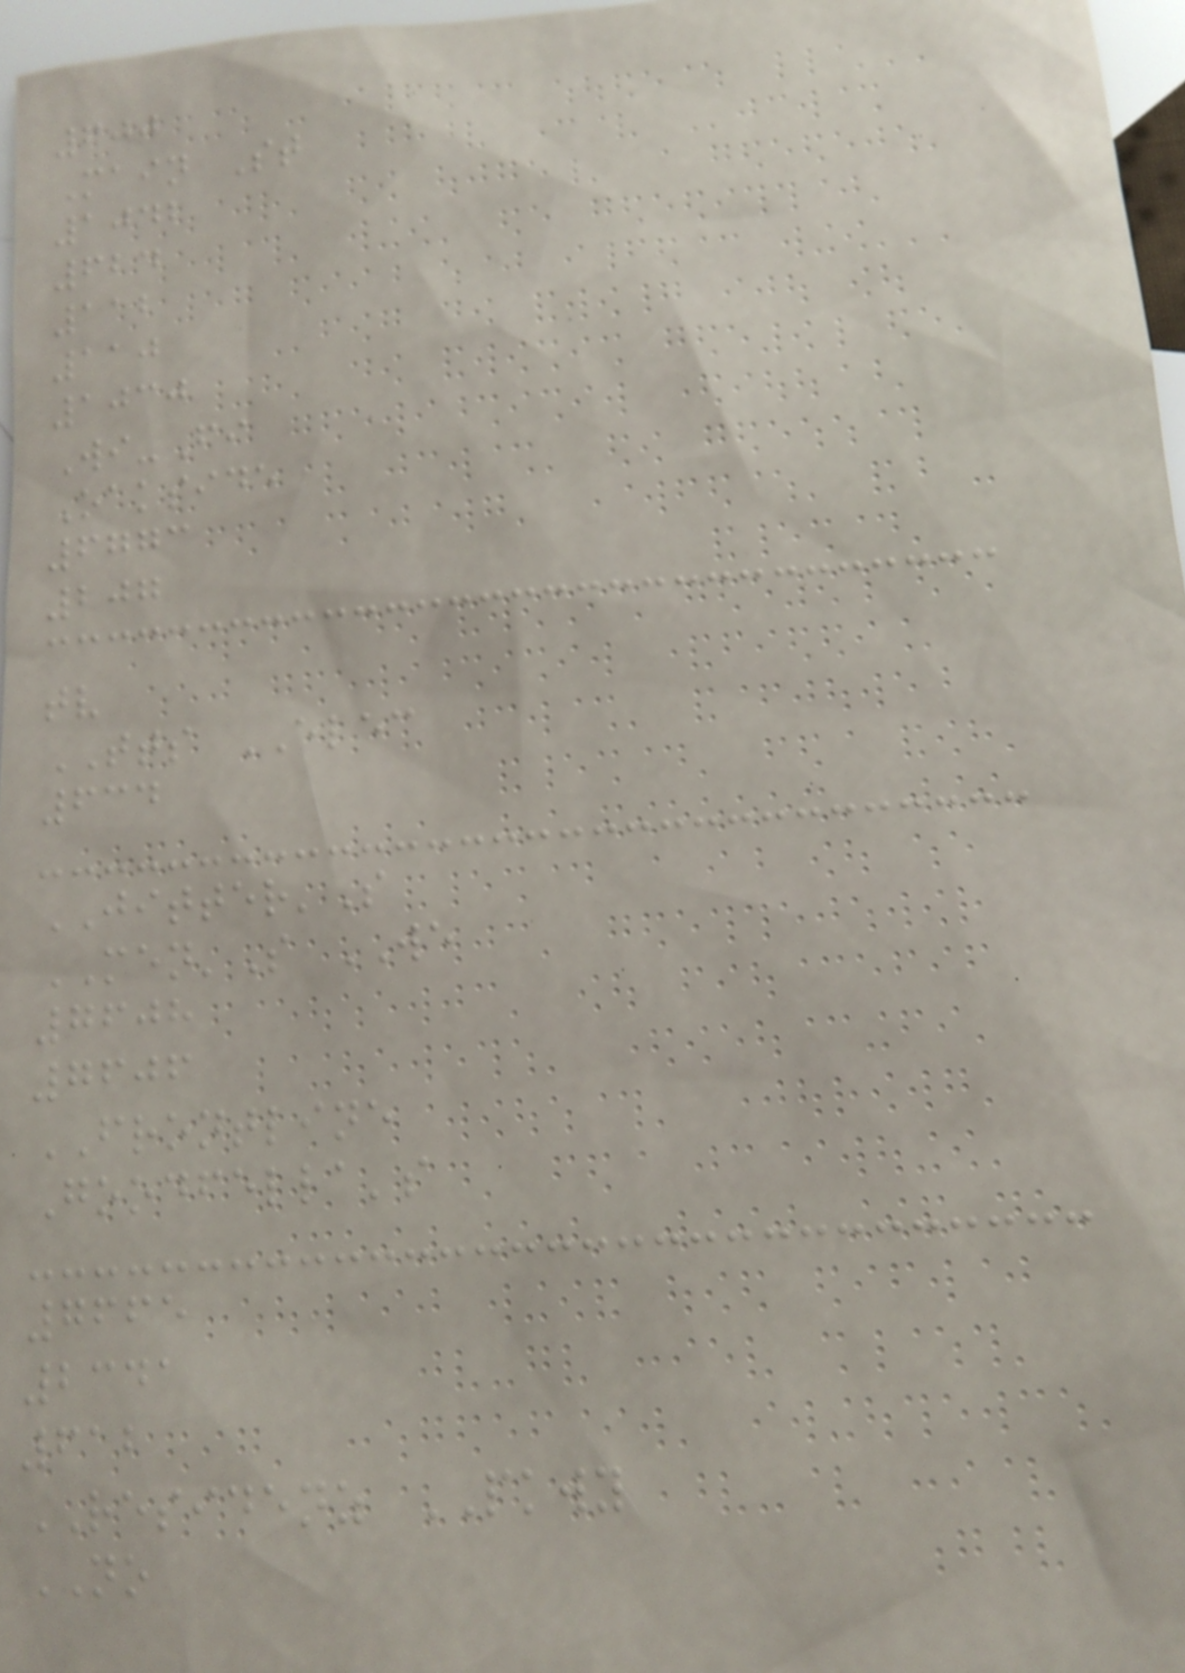600
Main St
1042
624
112
110
1030
Wi-Fi
Oakside
6773
207
tv
TTS ELEC
634
JITTER'S
MEN'S WE
7608
7606
FRONTLINE
Goodfella's
7665
2341
612
RESIDENZ PKWY
NO
